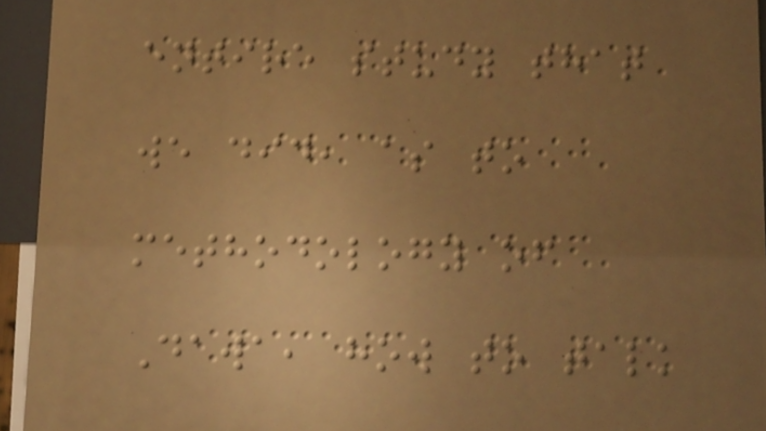entire study that
we did, as to
methodology of
Dawa, how to talk
